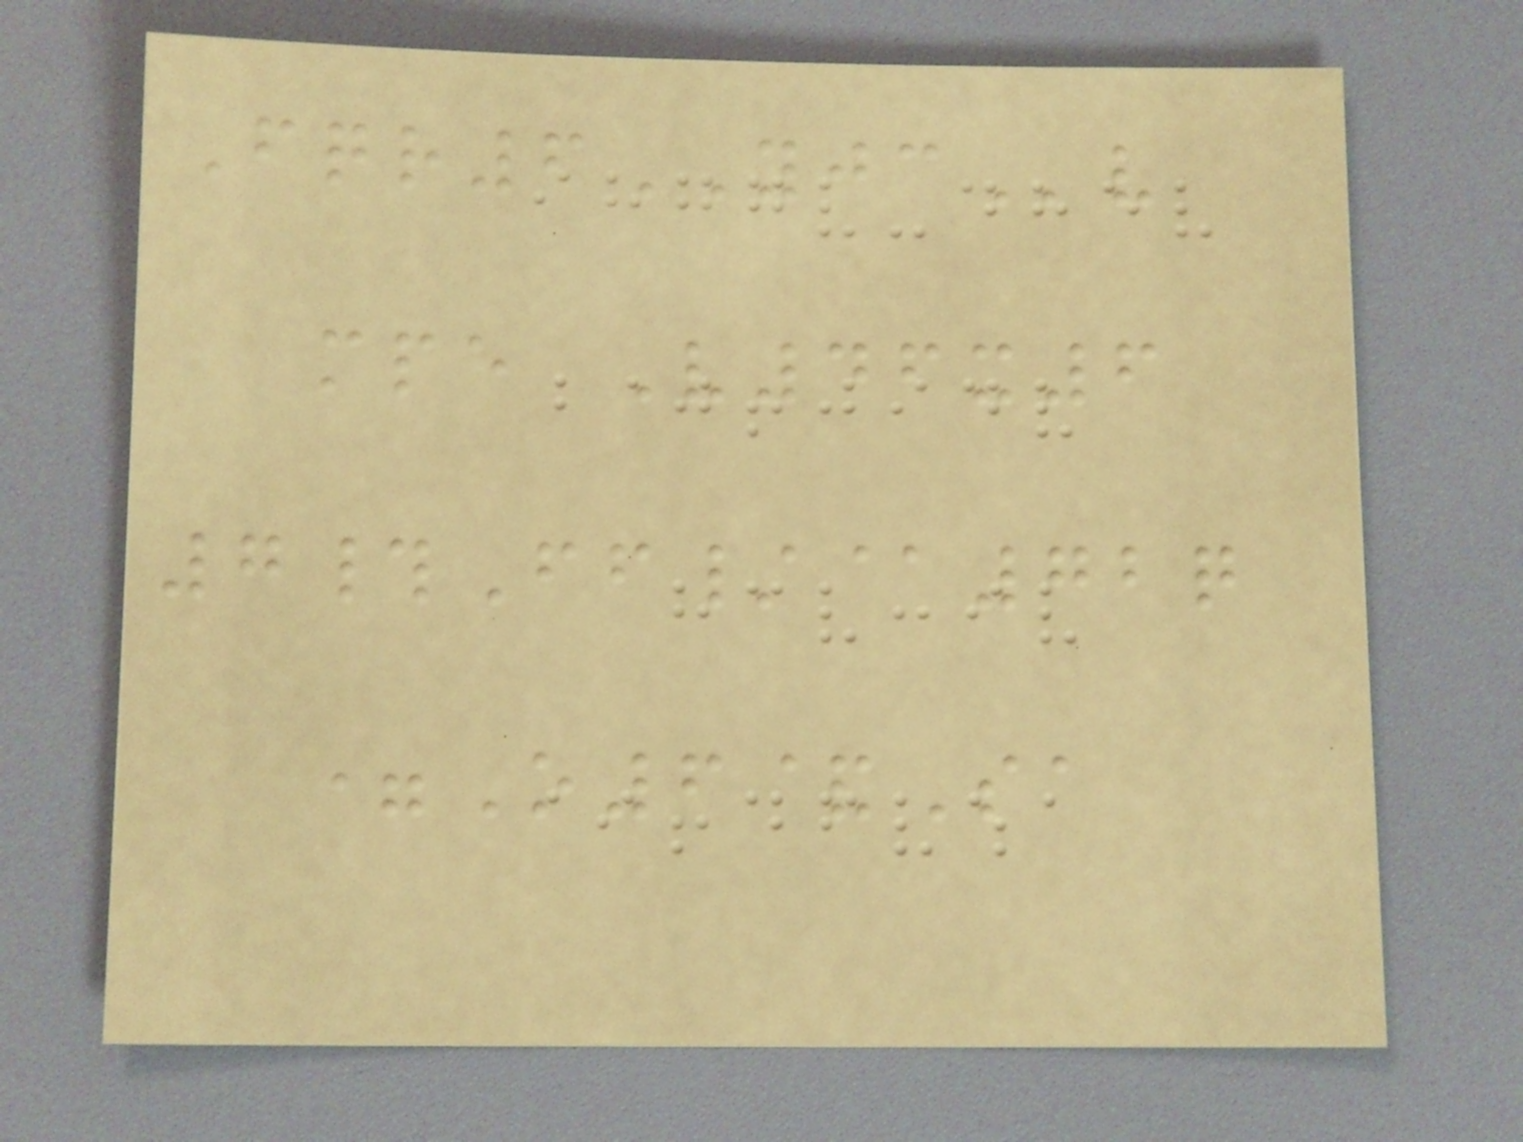Fqr6YJCv
mpe V46x6
7#Ff/@72q
=O6&Sa
